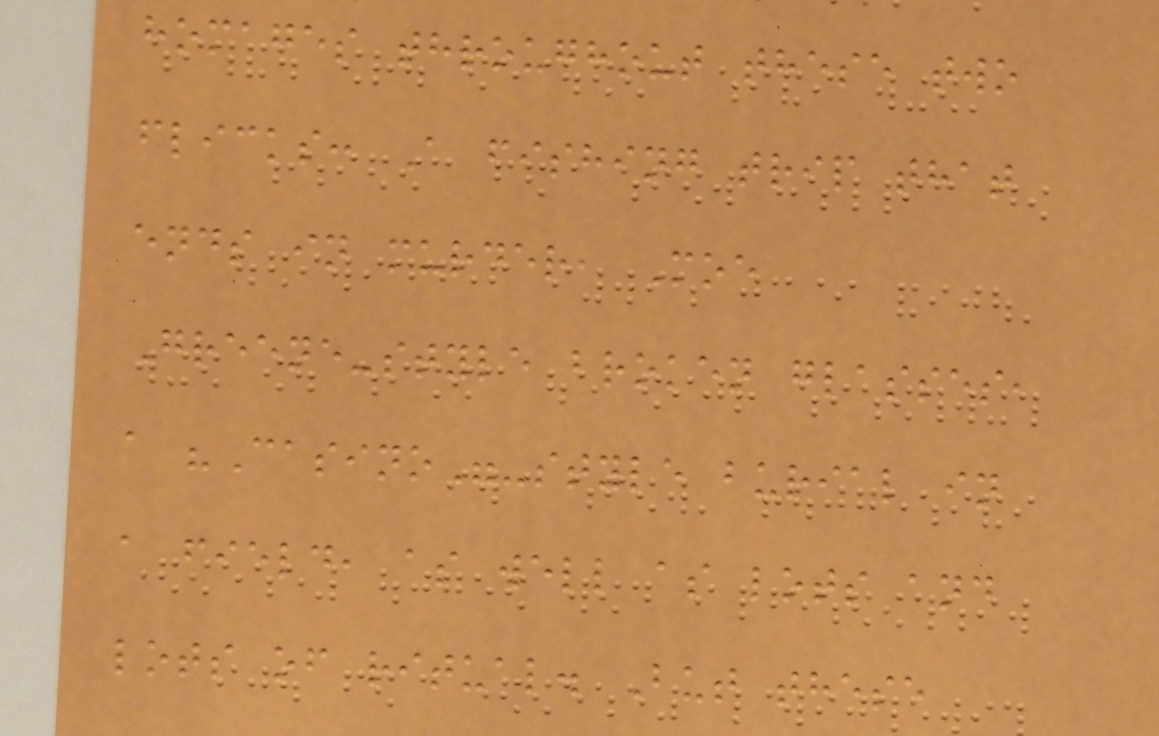homages throughout these two
flicks: A fishing trip that
ends in murder, Moe
Greene-style broken glasses,
a "Casino"-style burial in
a field, as well as lots and
lots of ritual. But these
